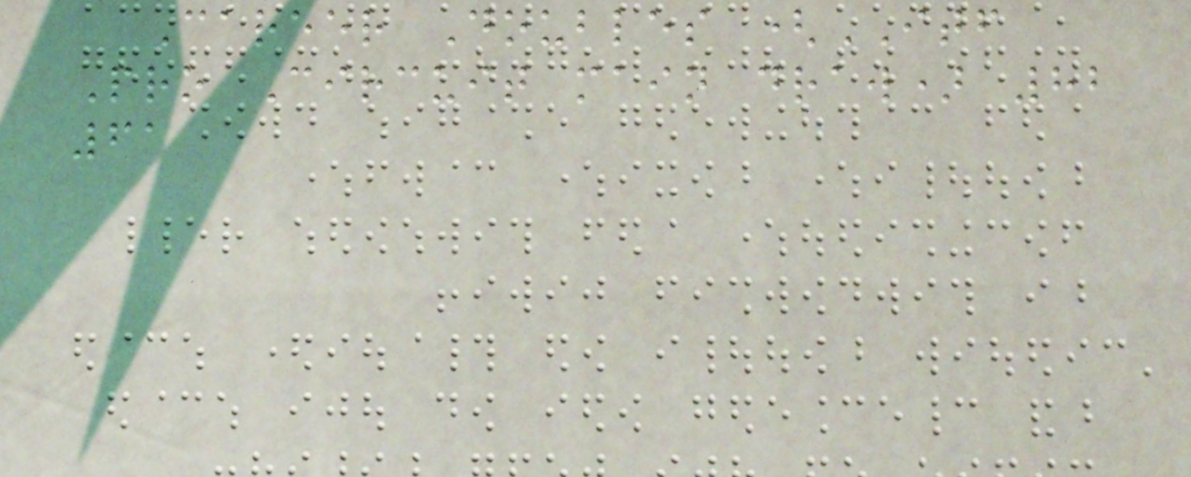Career Doubles (ITF
Pro Circuit main draw) 82
61
